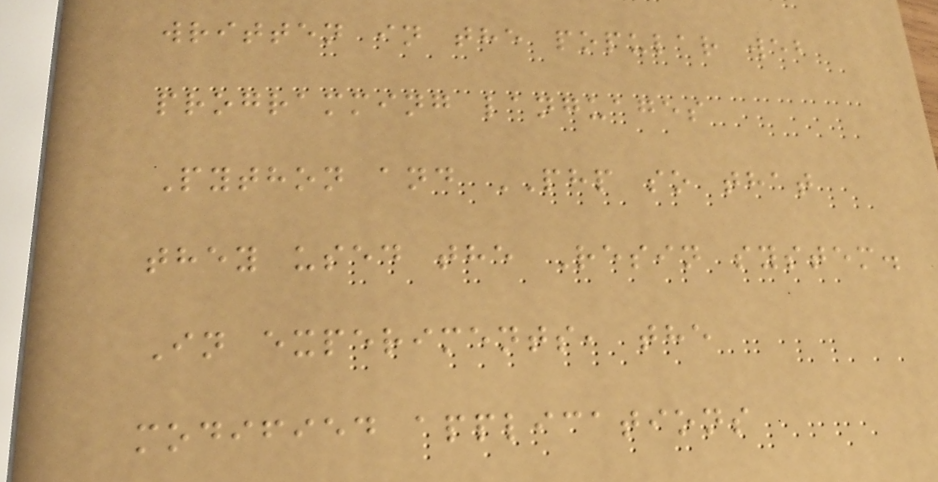written in the popular web
programming languages
Python and PHP so that
they used the Resin system.
In experiments, the
modified applications
